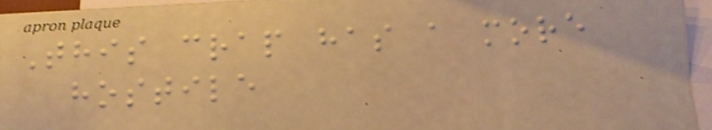This crap has a more
hostile
